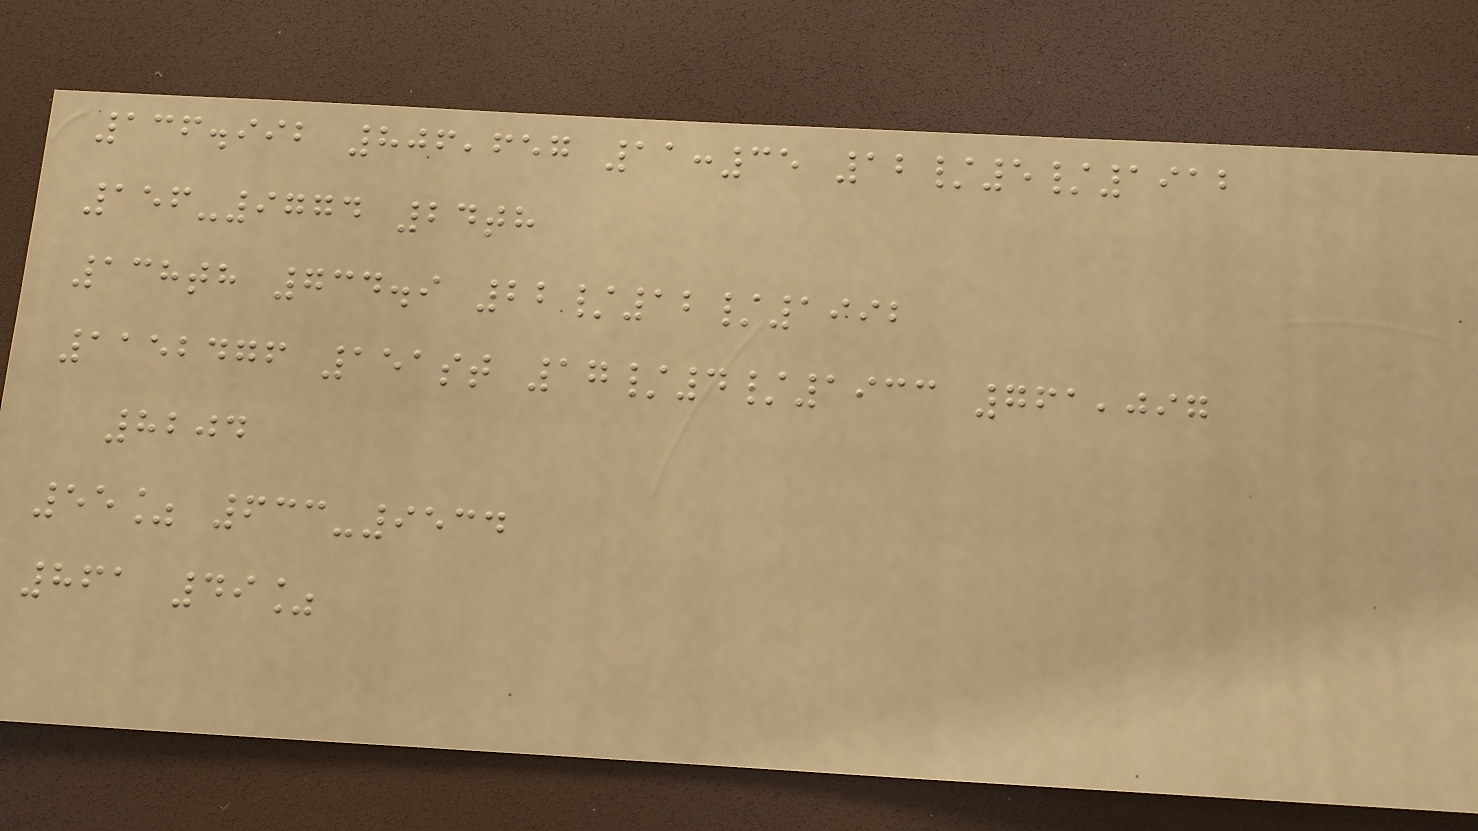136.992 806,657 11:35 12/5/1912
156-9774 24th
138th 734.9 22/12/1992
1152476 151st 17/4/1933 761,097
8204
55% 633-9534
861 49%
